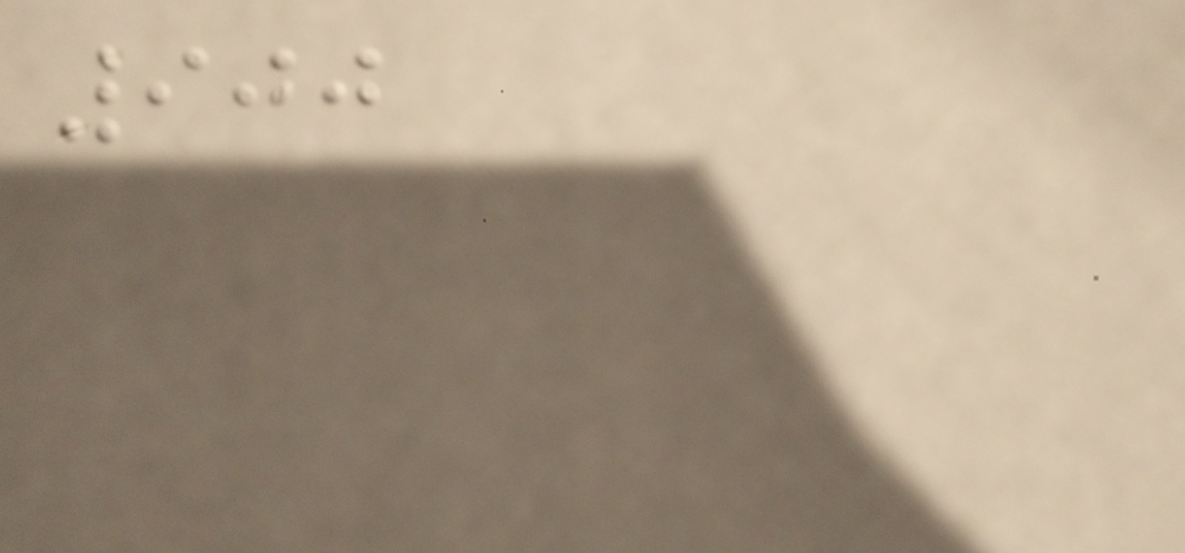900
